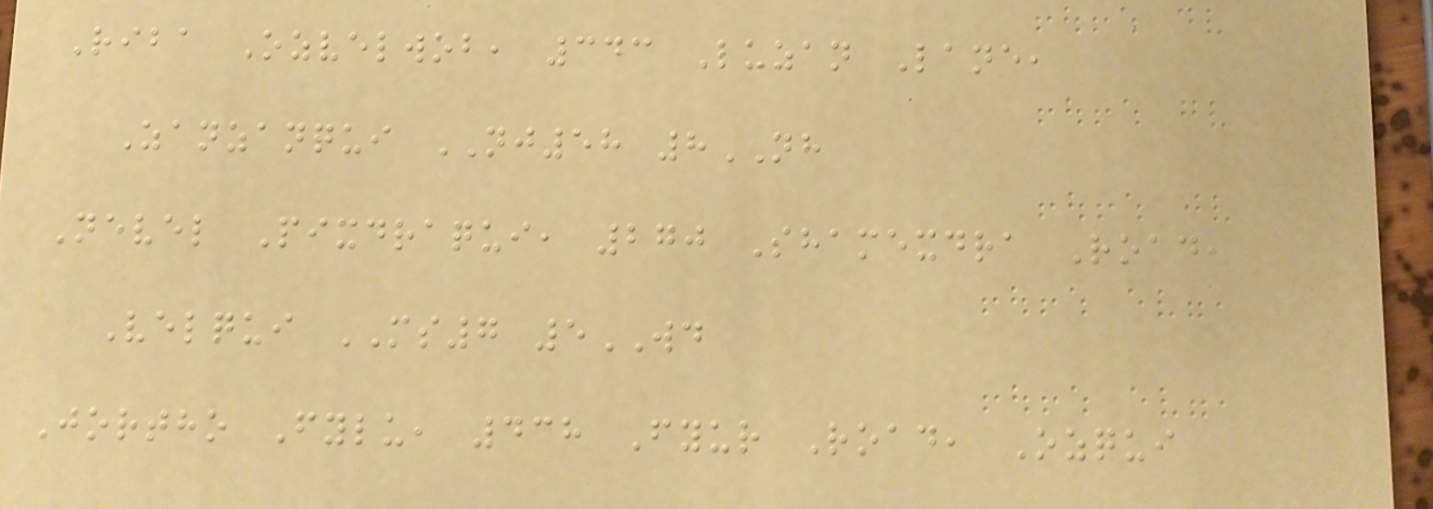Riba Ozvelwob, 343 Luzan Lane,
Zanzanqui NJ58 8NH
Nevel Pixdraqui, 270 Shamexdra Road,
Velqui MS7 5WD
Jortho Fylu, 438 Fyur Road, Ozqui
